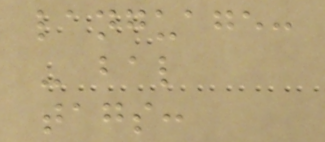language:
- bal
tags:
